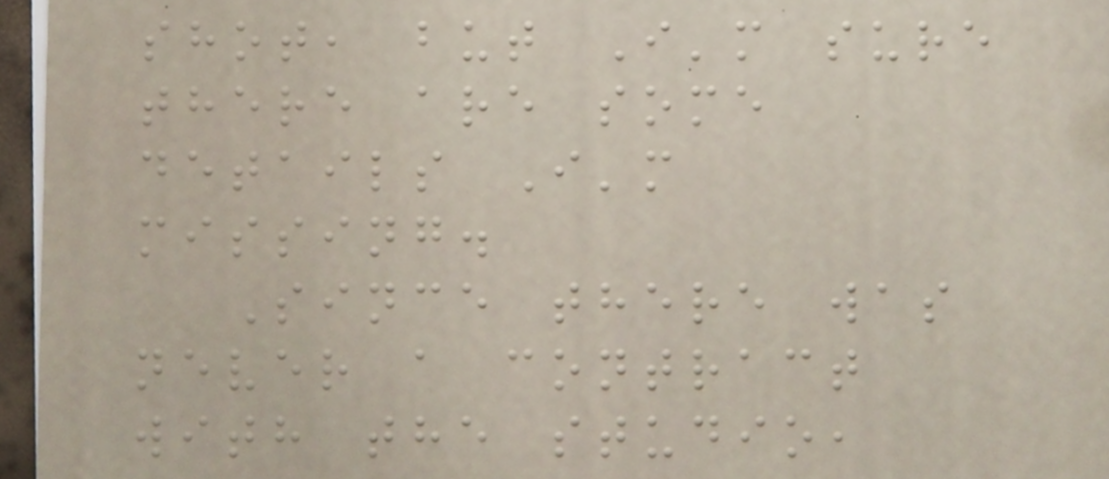shot, but I'm sure
there are some
details I'm
missing.
Since there was
never a contract
with the studio,
